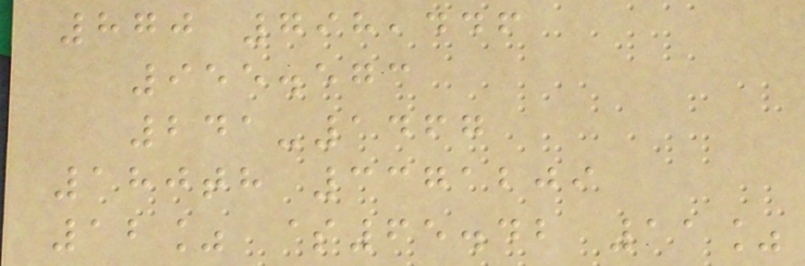870 798,446
955.573
241-1467
180th 3371209
12% $65.42 11%
